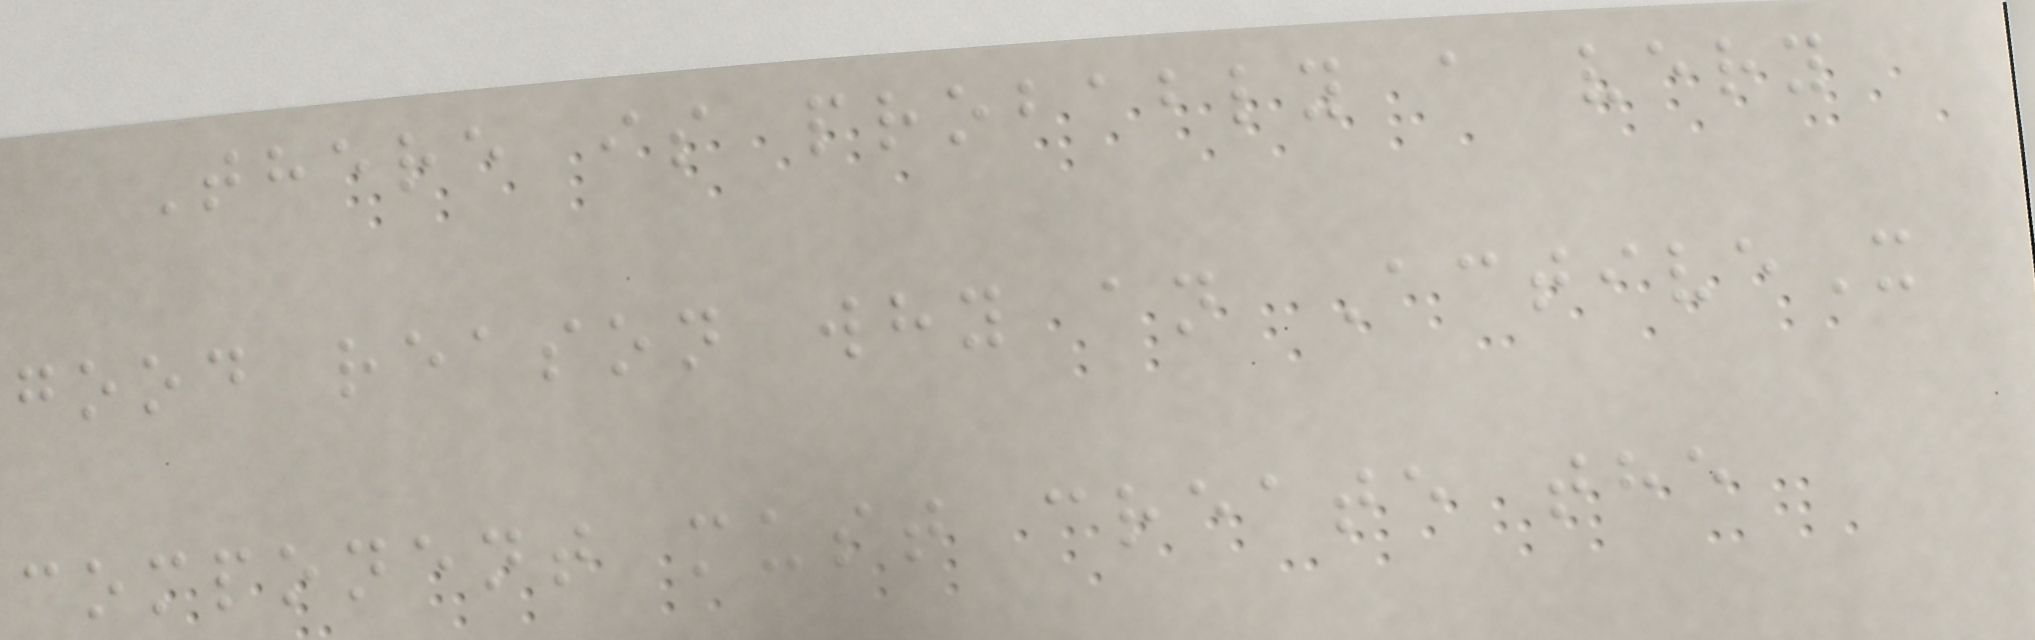There is probably a very
good reason why an ActiveX
component must create the
